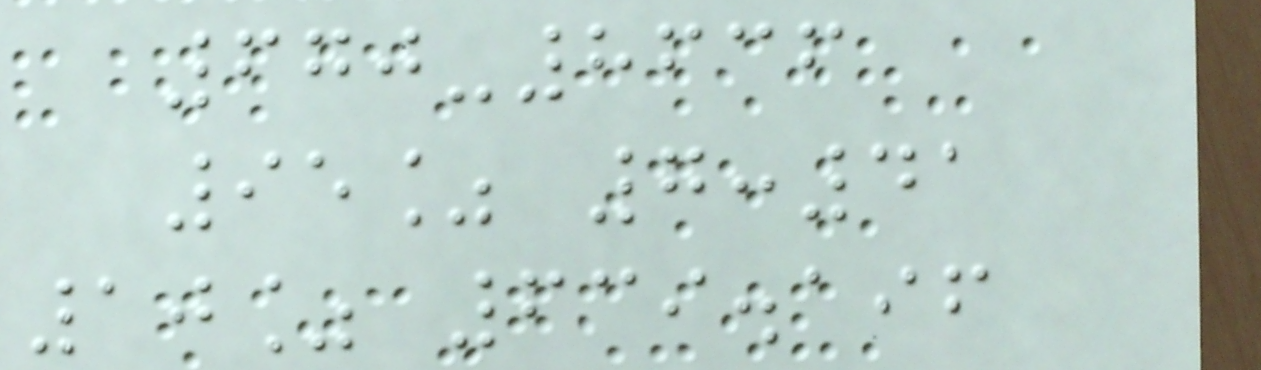670-8636
95% 7:41
10% 639.196
